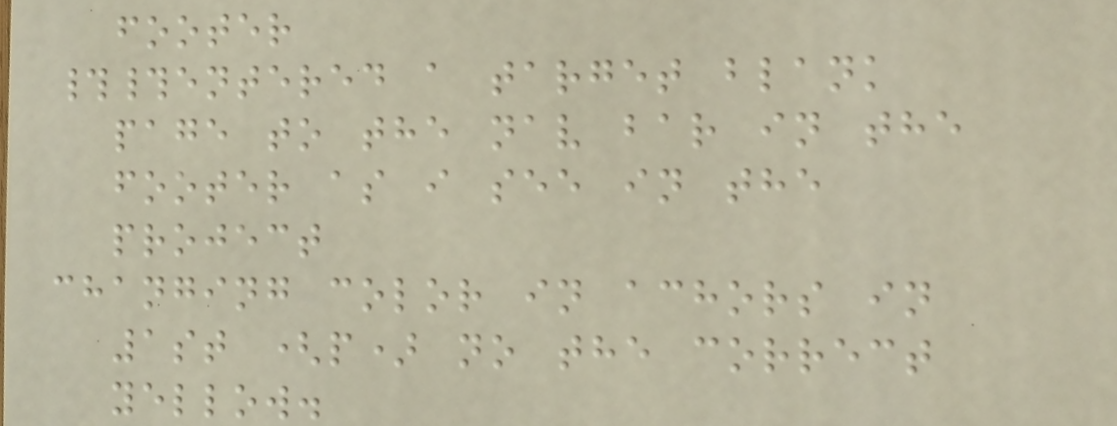footer
##entered a target blank
page to the nav bar in the
footer as i see in the
project
changing color in achors in
1st (p) no the correct
yellow.
